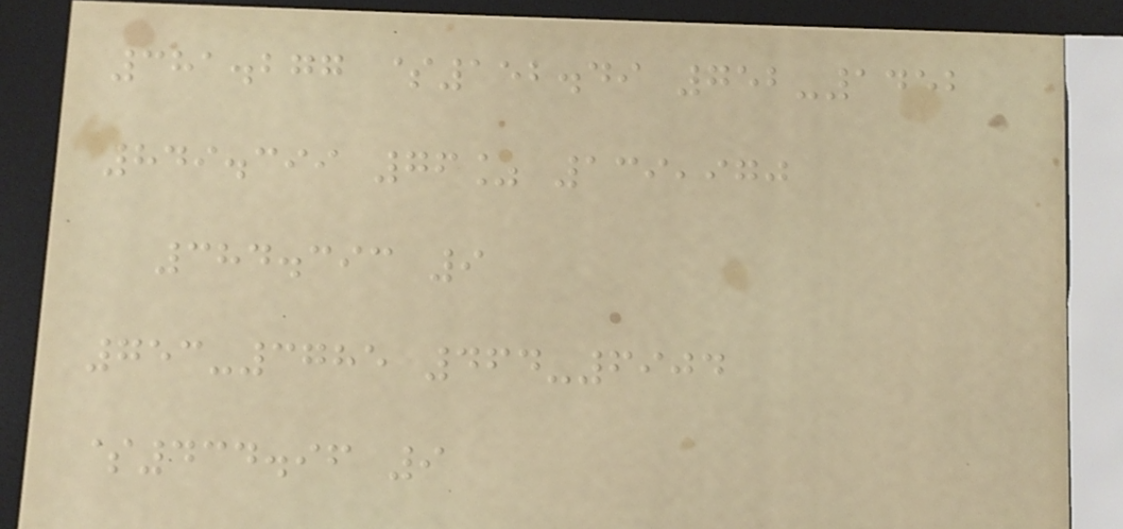381.277 $152.49 752-1452
849.399 76% 139,970
384.393 9
753-3785 464-6904
$434.96 9
